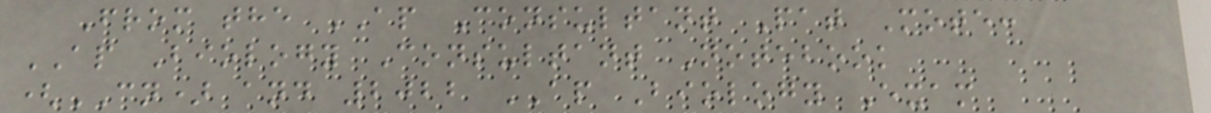From the AP Consultant Pat Mote:
AP Biology Consultant Notebook
(CN) and 2022 AP Biology Exam
